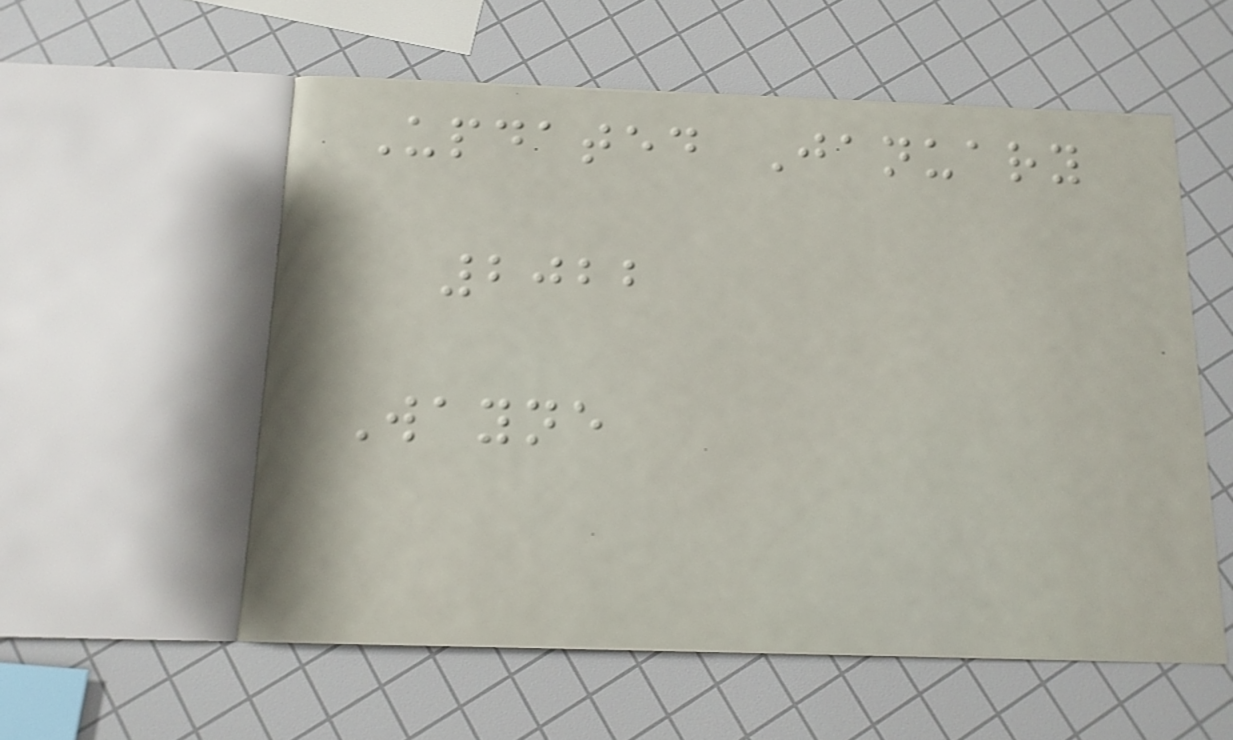Updated January
2022
Wayne
